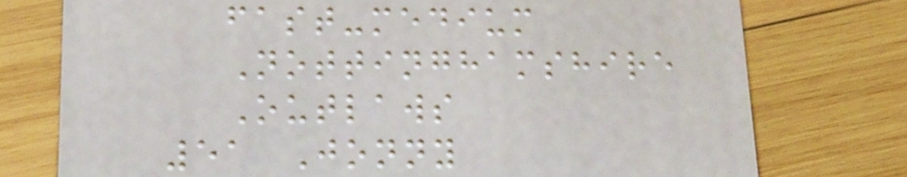fast-medium
Nottinghamshire
Outlaws
51 Jonny
